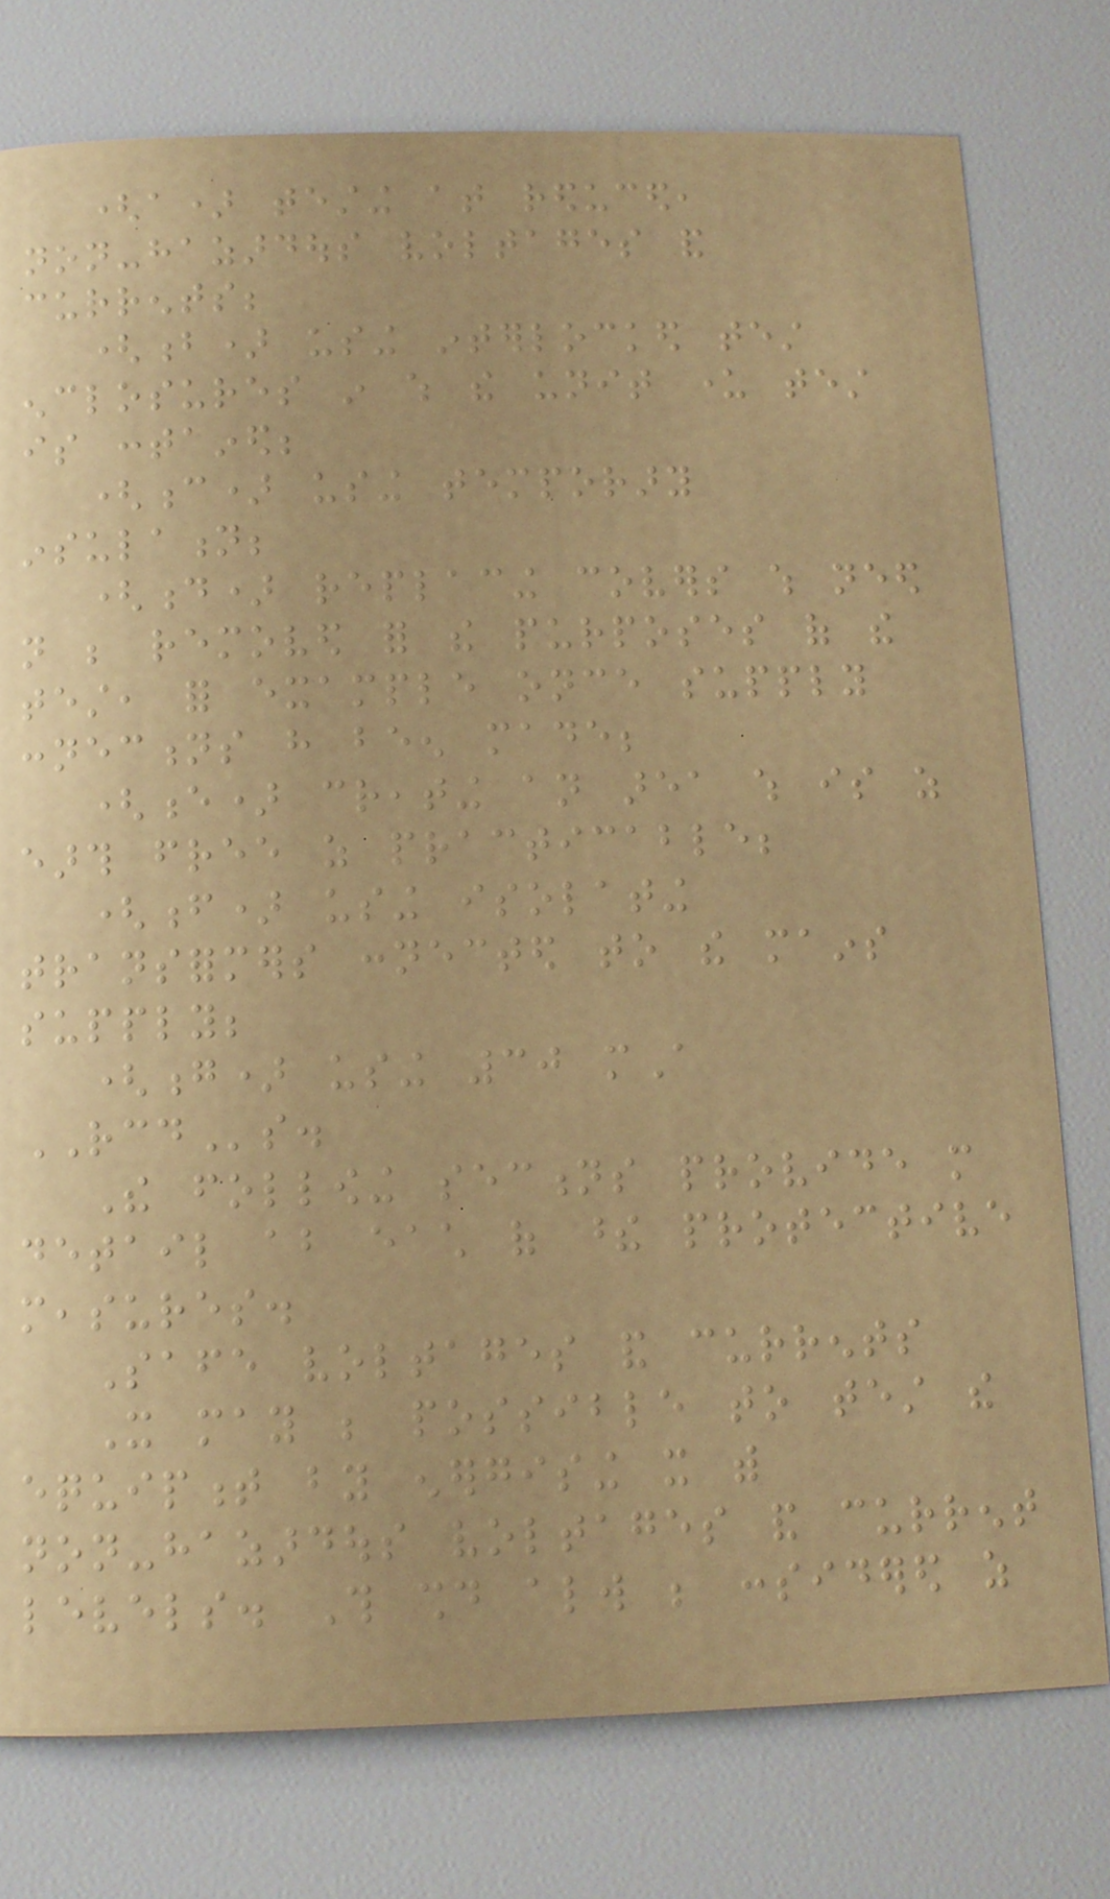(a) testing at reduced,
non-hazardous voltages and
currents;
(b) using interlocked test
enclosures in which the unit under test
is contained;
(c) using temporary
insulation;
(d) replacing covers which need
not be removed for the purposes of the
test, for example once supply
connections have been made;
(e) creating an area which is as
earth free as practicable;
(f) using isolating
transformers connected to the mains
supply;
(g) using 30 mA
RCDs.
The following sections provide more
detail about each of these protective
measures.
Safe voltages and currents
It may be possible to test the
equipment by energising it with
non-hazardous voltages and current
levels. This should always be considered as
